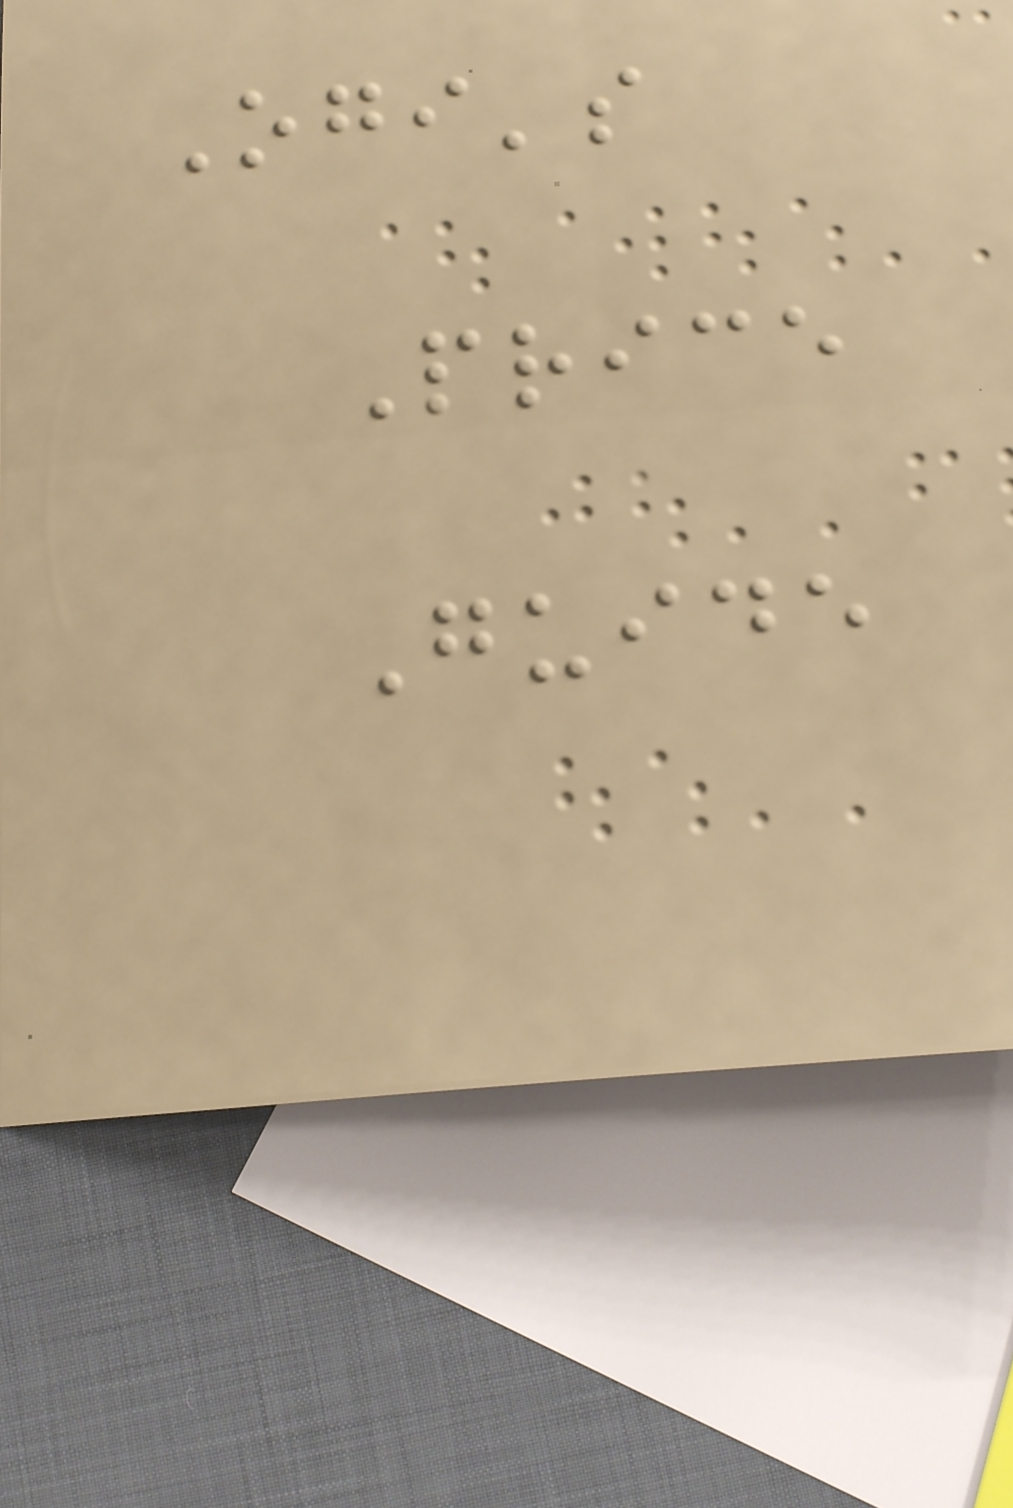Ogi's
Price
Guide
